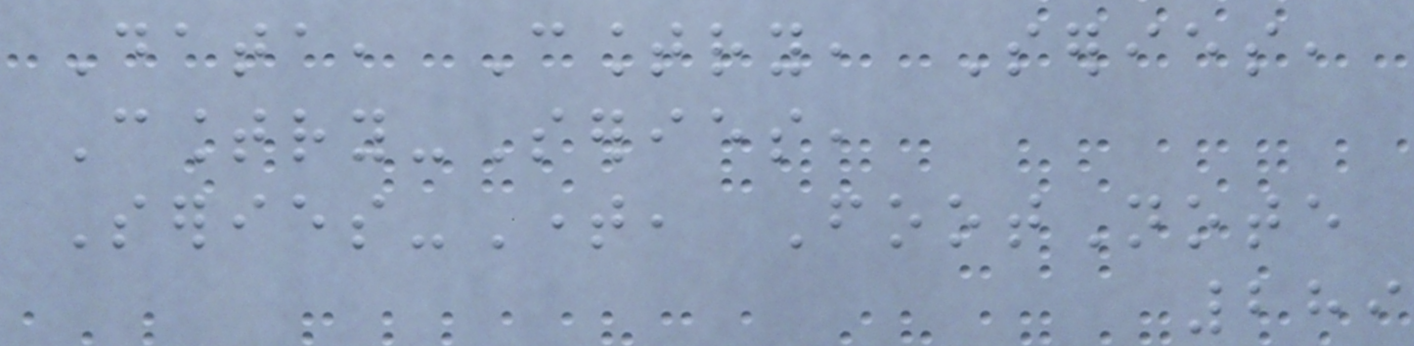Data, Country, Series,
Country-Series,
Series-Time, FootNote
289
